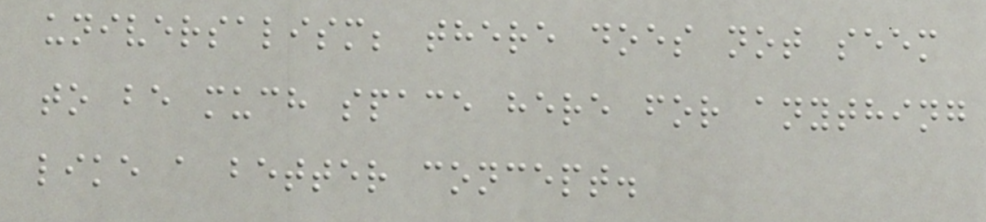universalism; there does not seem
to be much space here for anything
like a better concept.
